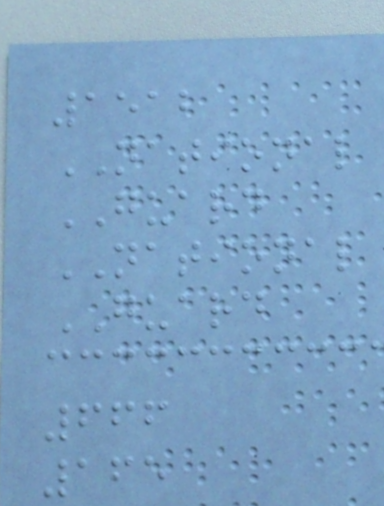1512
NATIONAL
GUARD
NATIONAL
GUARD
666
165
